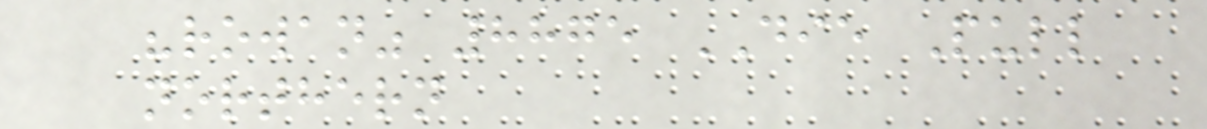"rowan" 8875 DIE Pull
northern
